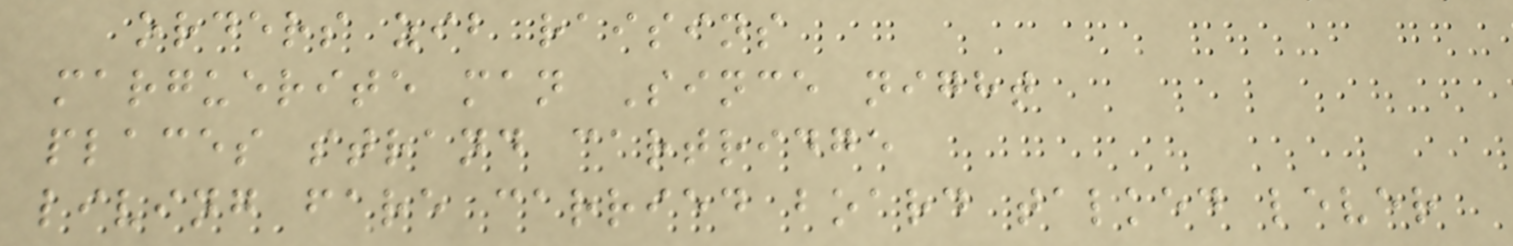orders zib raisins
marguerite man Since night
places strand cartridge
living fare carried board talked lever
